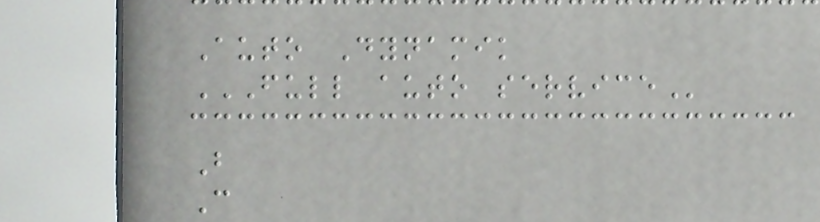Auto Dynamik
FULL AUTO SERVICE
B
C
